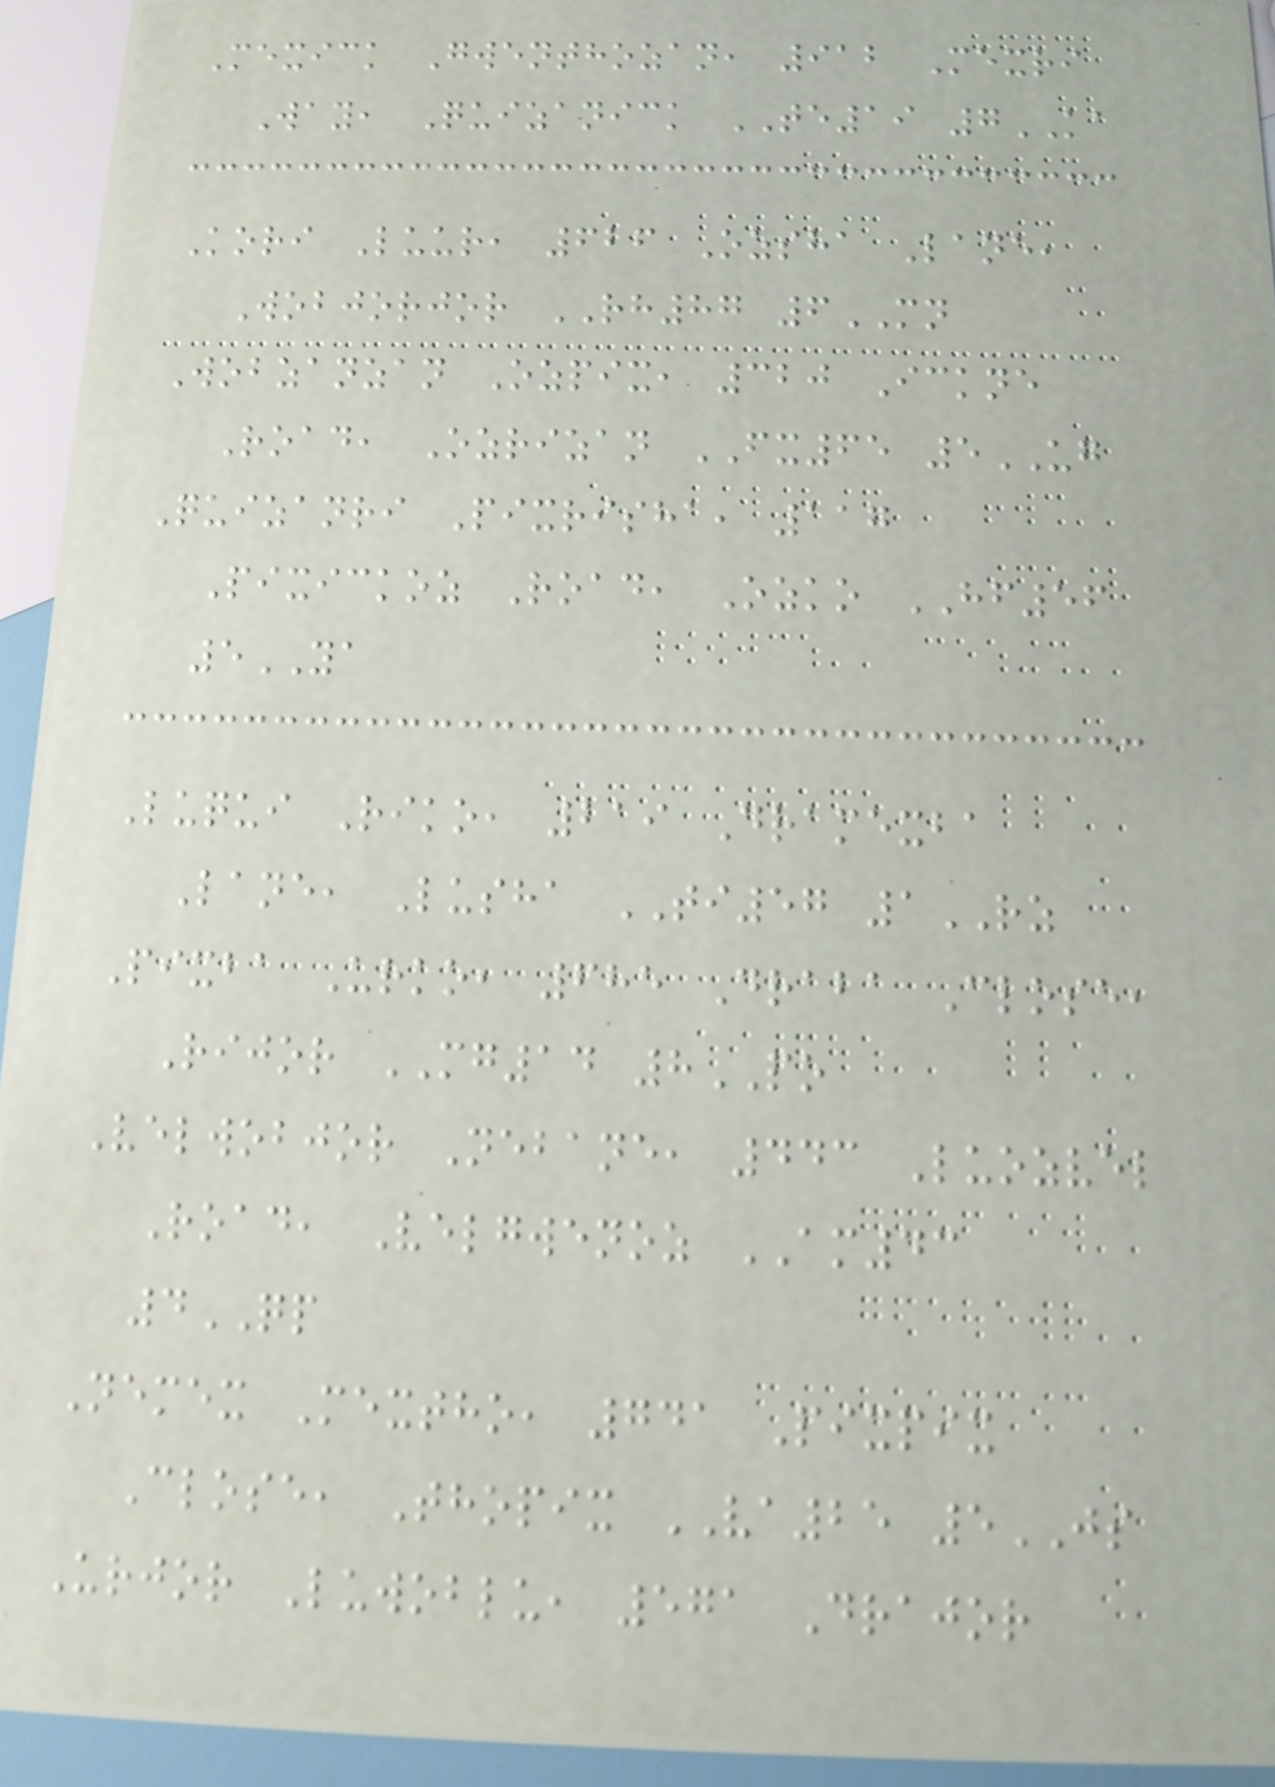Mexick Gwenthozan, 912 Mexri
Way, Quizanick TE19 7KA
Kori Luur, 626 Ozsha Lane,
Wobjorjor RH87 6MN
Wobzanzan Ozpix, 320 Ickne
Road, Ozrizan FX65 5UG
Quizanri Pixrisha, 117
Pixickoz Road, Ozko HF56
5YA
Luqui Riko, 219 Dramexba
Lane, Lusha TI57 1RZ
Pixba Urko, 685 Draba Close,
Rijor MG14 8PO
Velwobjor Nebane, 443 Luozvel
Road, Velgwenoz AM43
4QP
Nemex Mextho, 741 Pixpix
Close, Thopix VA25 5JS
Urjor Luwoblu, 571 Drajor
